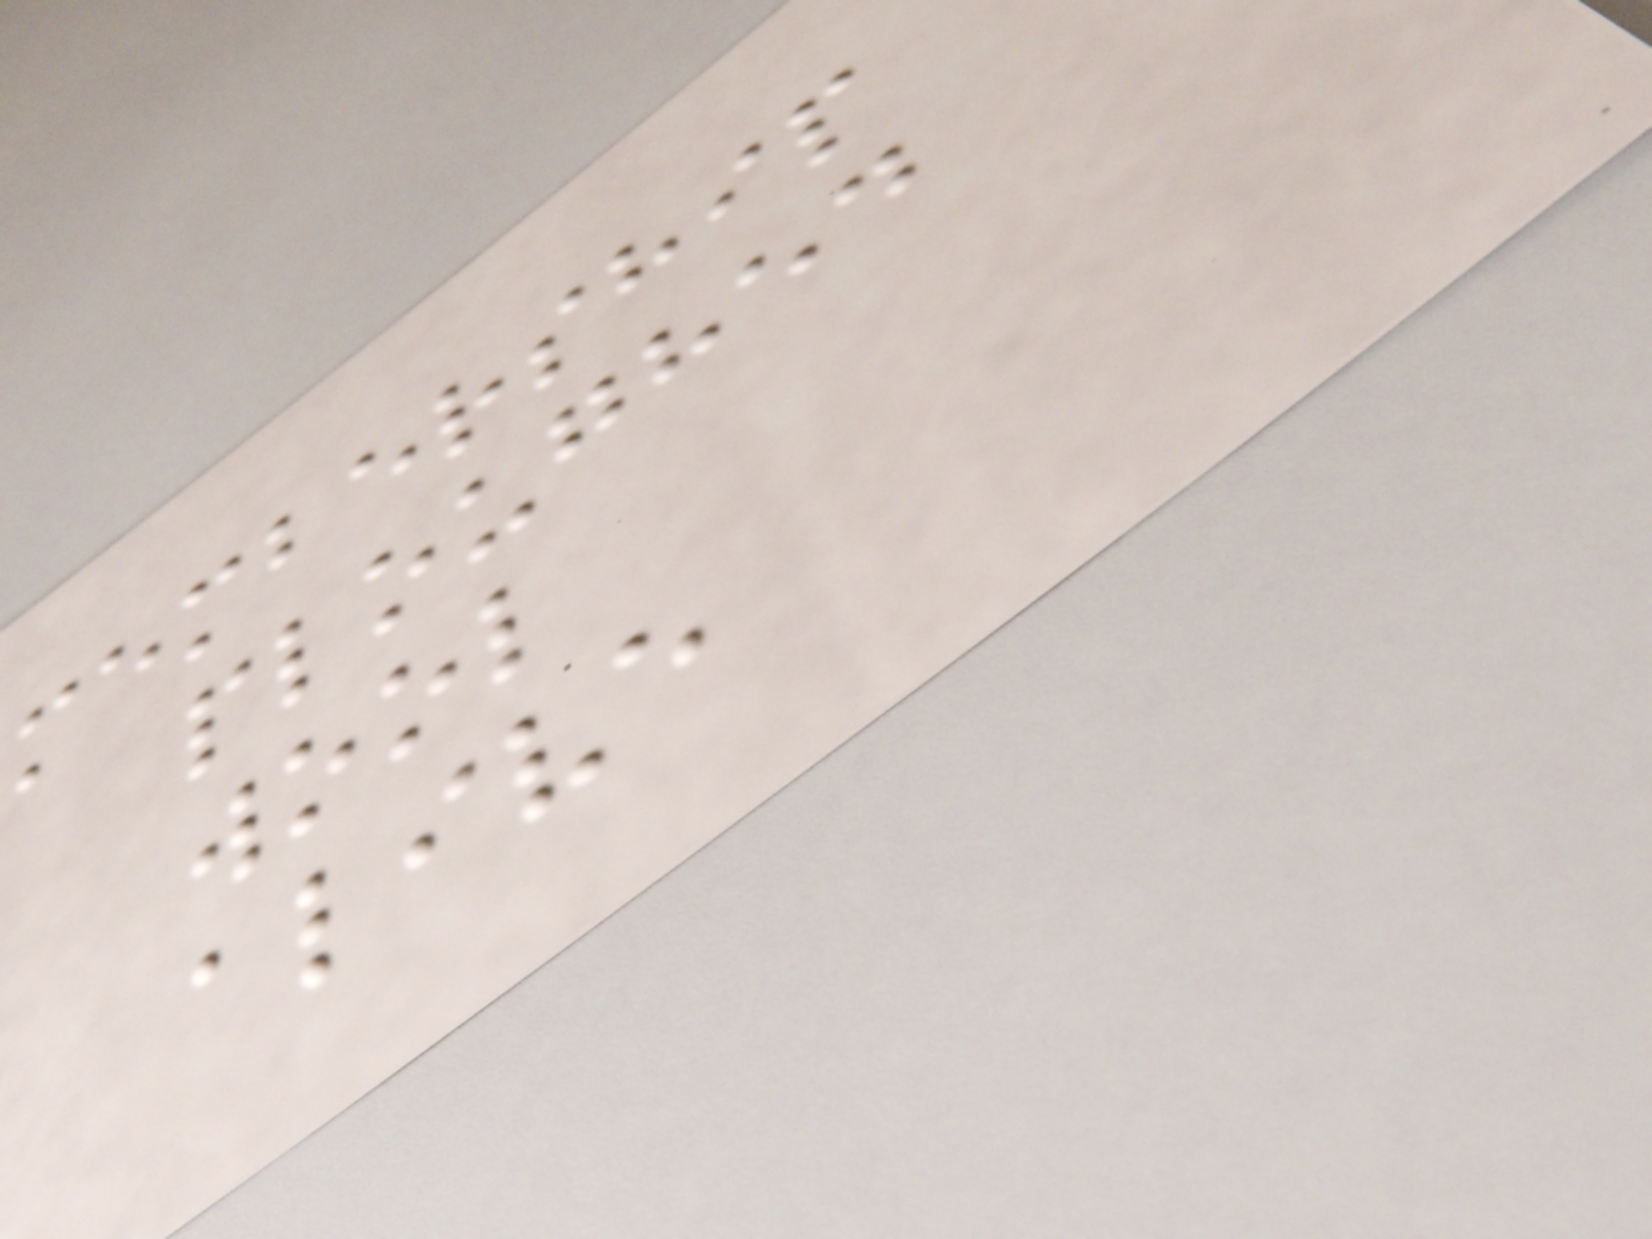membership
ploughed
wool
alive
